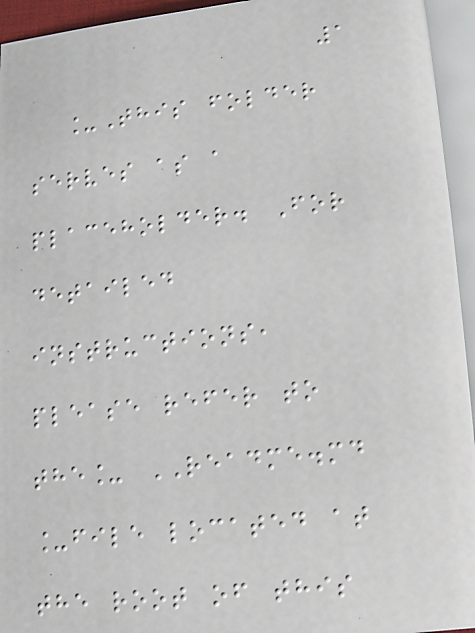1
_This folder
serves as a
placeholder. For
detailed
instructions,
please refer to
the_ README.md
_file located at
the root of this
